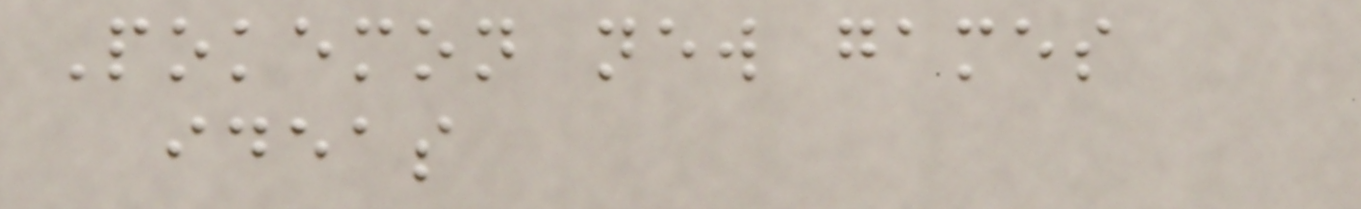Pokemon new games
ideas
